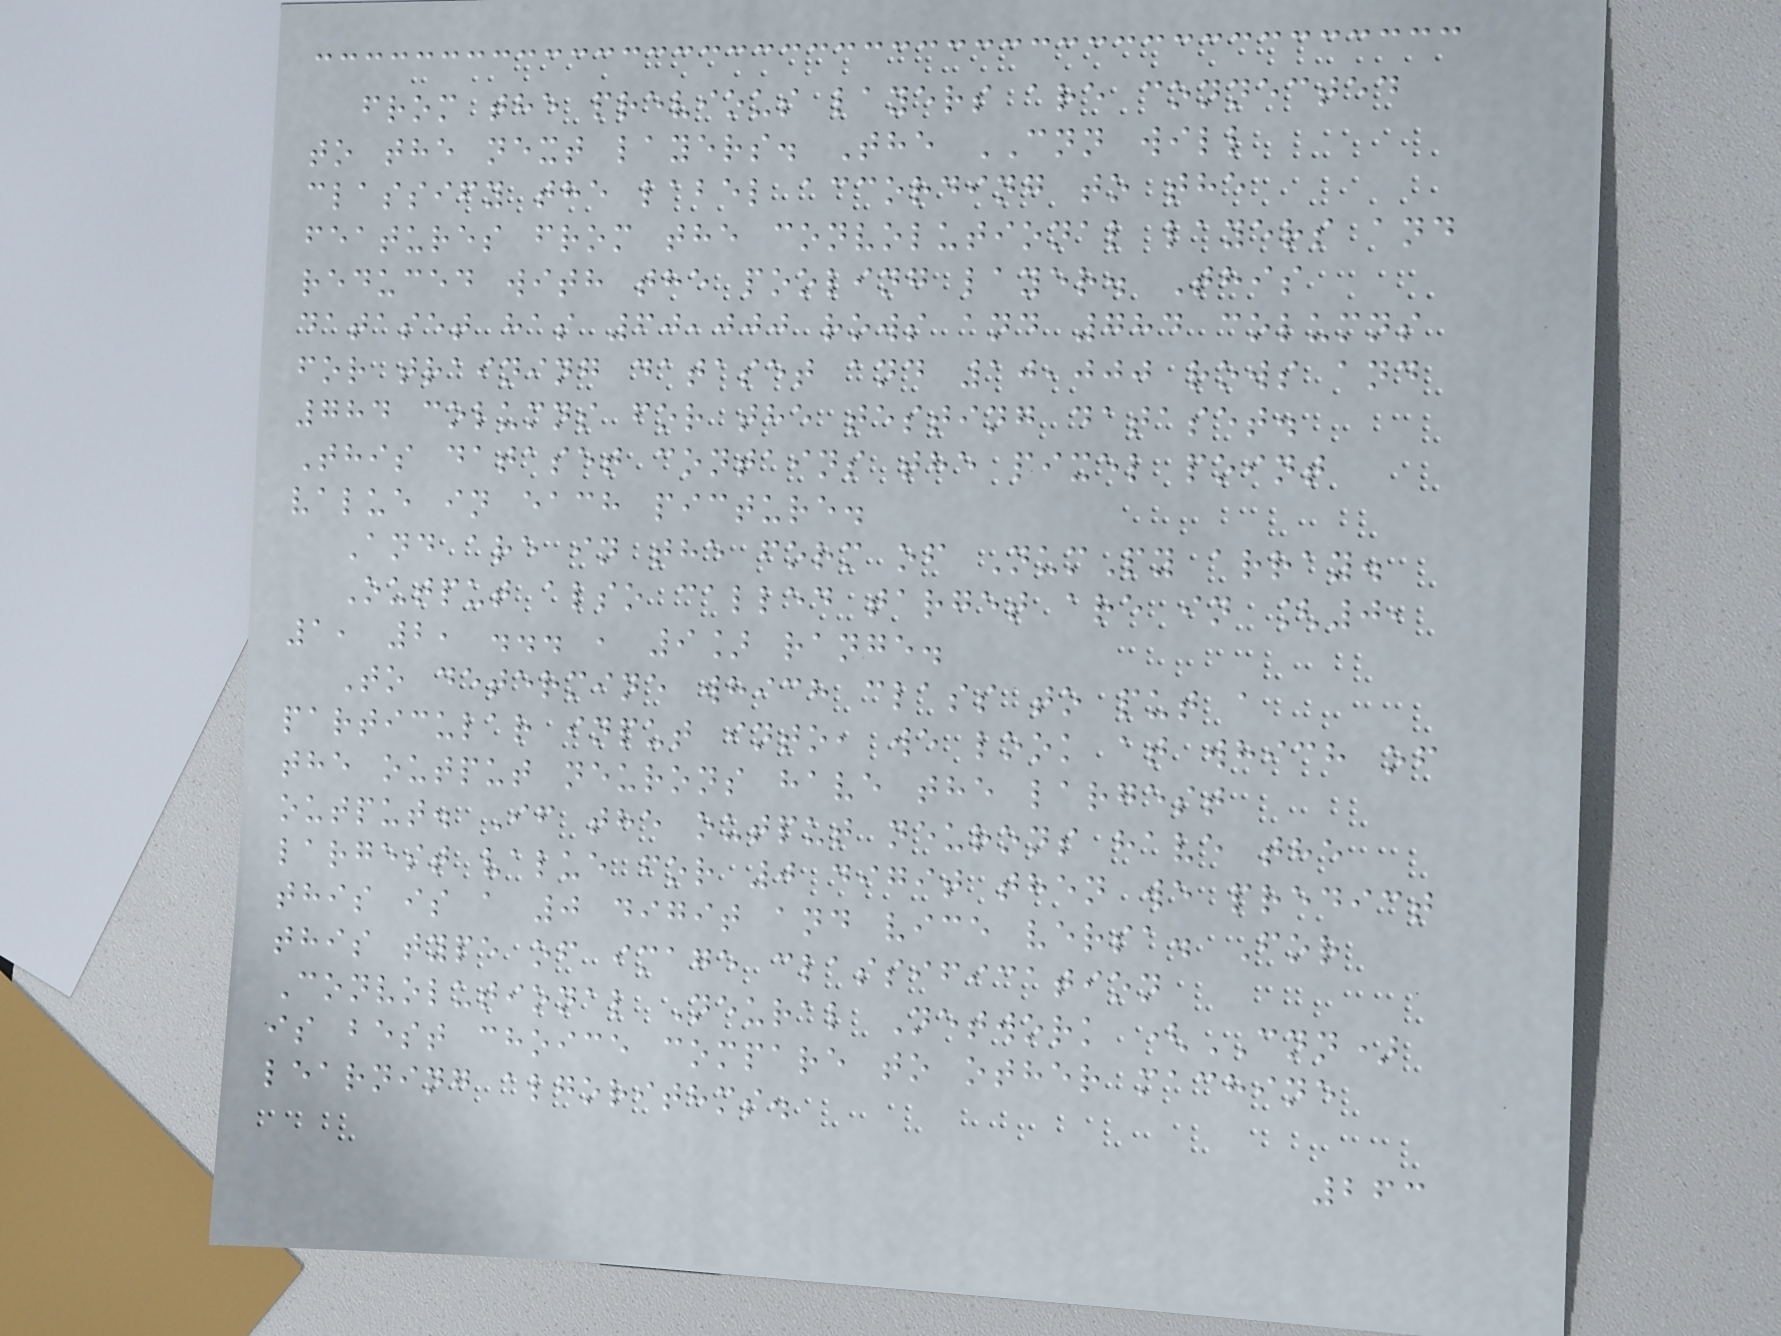from the previous layers are connected
to the next layers. The CNN will
classify the label according to the
features from the convolutional layers and
reduced with the pooling layer. This
dataset has 60,000 rows and 784 columns
for training dataset and 10,000 rows and
784 columns for the testing dataset.
This dataset contains the pixel point
value in each picture.
And are in the form of NumPy array.
Output also called target are in [0,
1, 2, ... , 9] range.
To determine which class to put a
particular input into, we look at which of
the output neurons have the largest
output. If the output neurons have the
largest value for 0 digit then we predict
this is a 0 digit and vice versa. For
this type of image classification
Convolutional Neural Network (CNN)
is best choice compare to other machine
learning algorithms.
263
